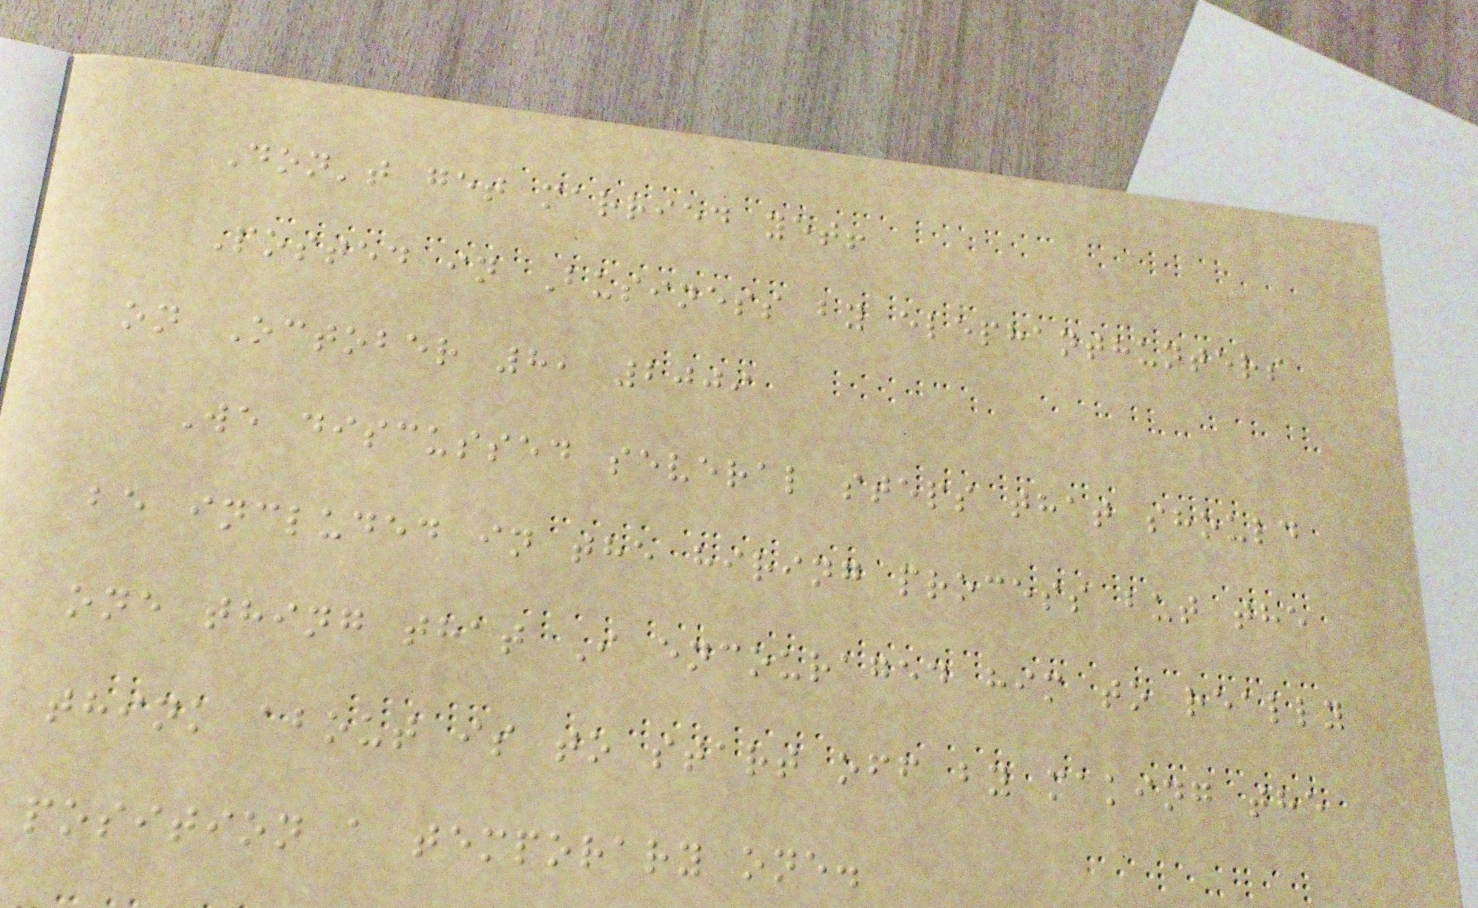Don't get married yet!
Posted in Business by elephanthunters
on October 8, 2009
We discussed several steps that should
be included in the hiring process but the
one thing that I encouraged him to really
think about is to start off by making the
position a temporary one.
